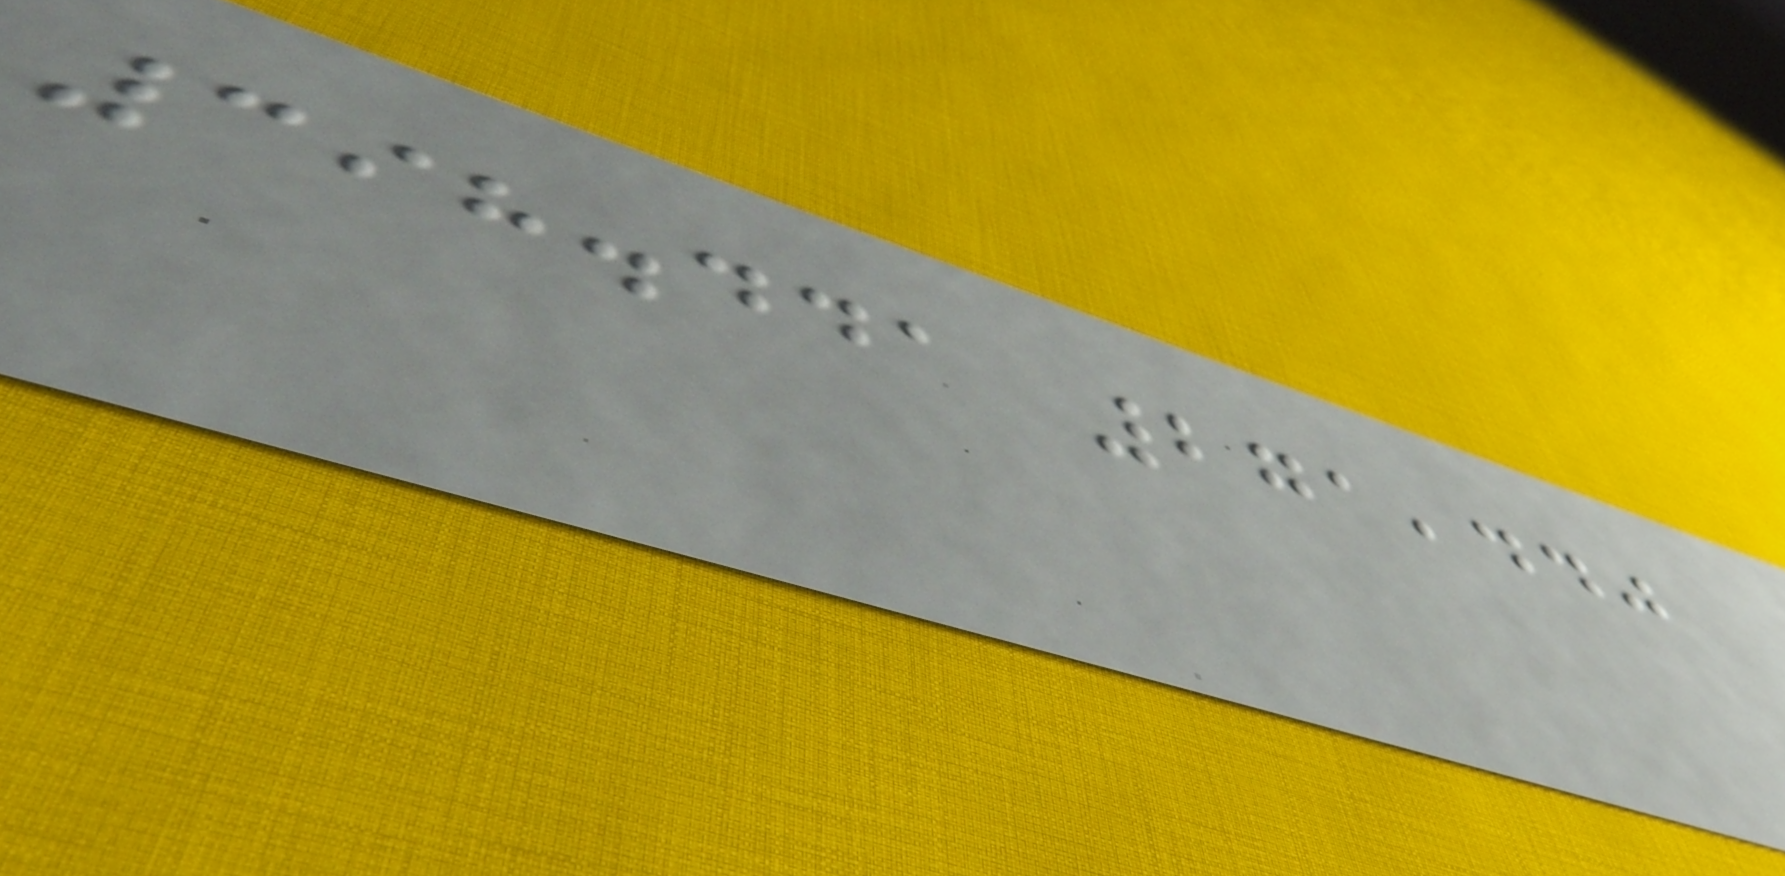398.441 271,440
